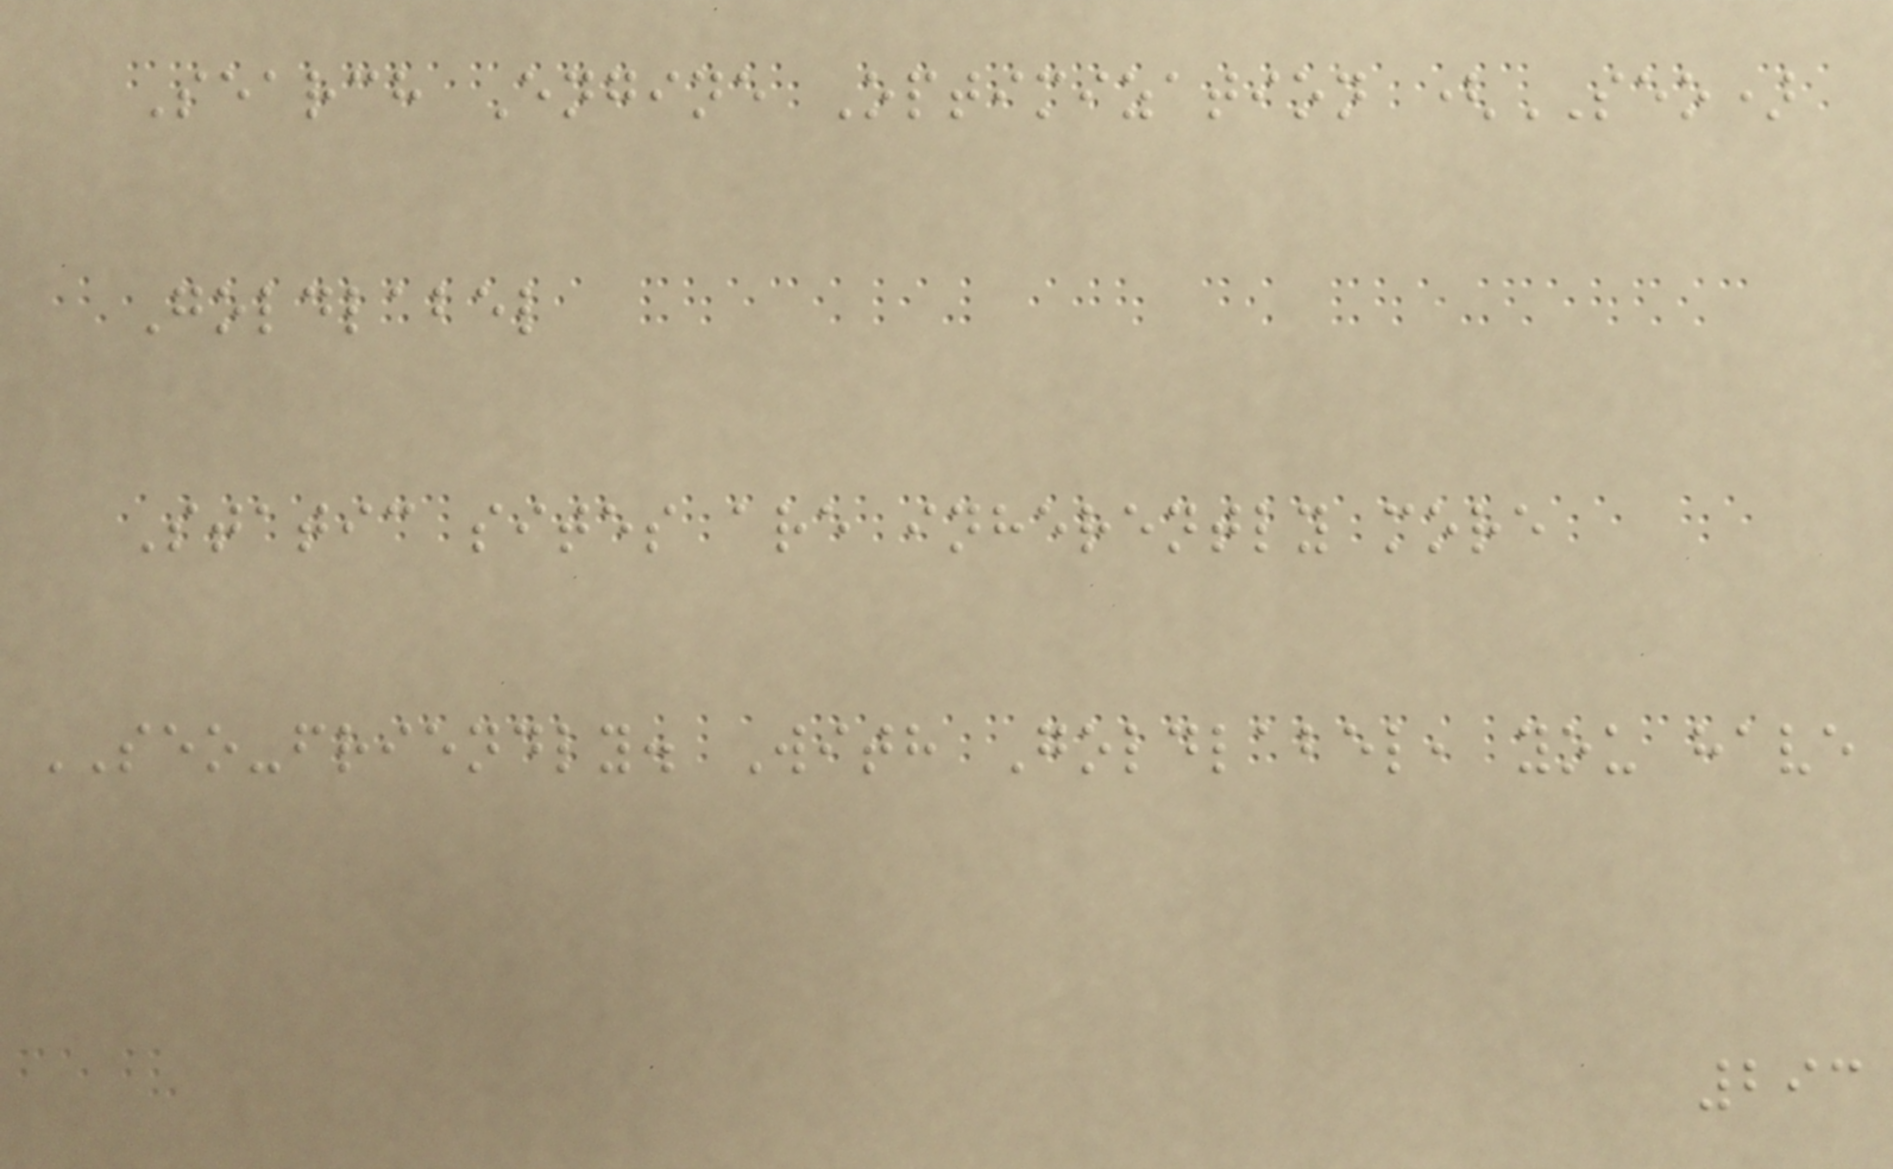Search Engine Optimization (SEO)
Goldlabel
Static sites are inherently more
SEO-friendly. With Goldlabel, you have
293
